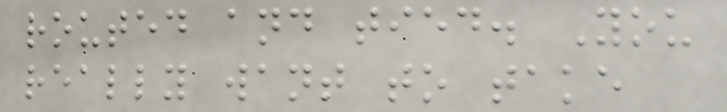routed and tied. You
really want to take
